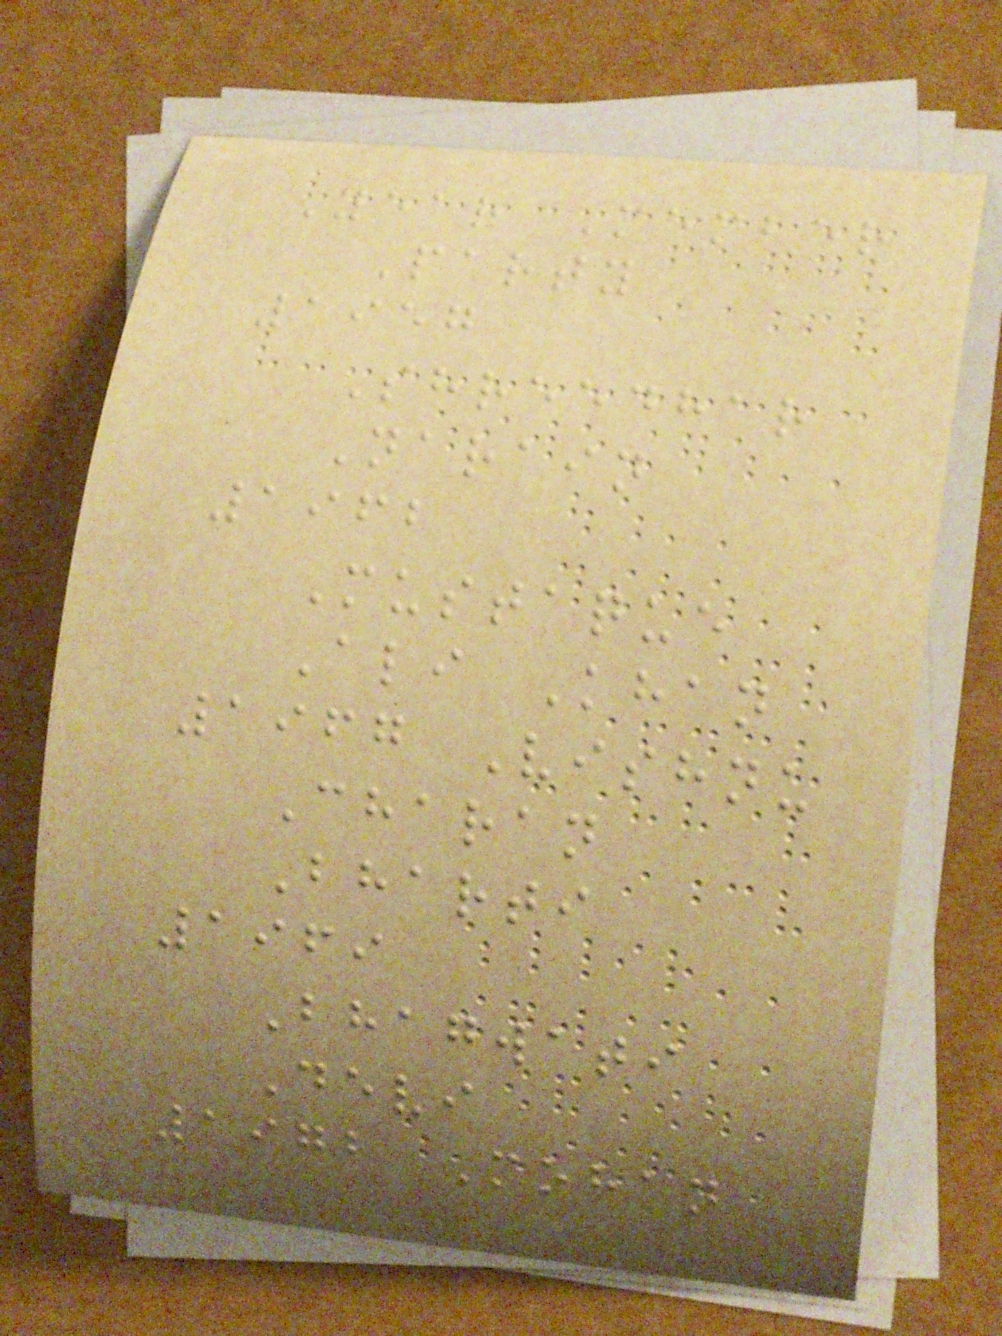Year Member
Party
1957
Shreedhar
Narain
1962
Mustaque
Ali Khan
1967 Vishnu
Charan
Bharti
1969
Bhagwati
Devi
1972 Mohan
